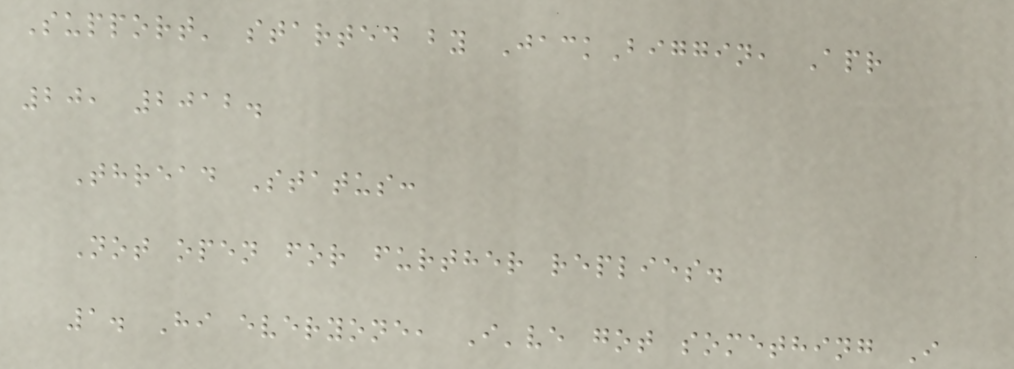Support' started by JackBiggin, Apr
20, 2012.
Thread Status:
Not open for further replies.
1. Hi everyone, I've got something I
